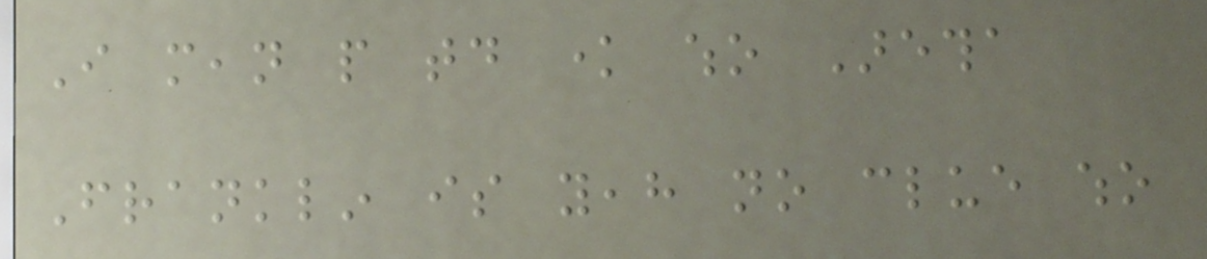I mean people today know who Aretha
Franklin is yeah no clue who
